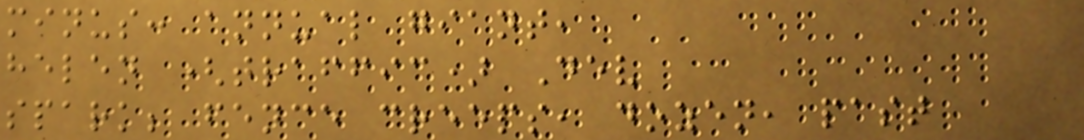minus: annual giant,
helen (traffic) Dev
spark; fence creeps, dozen, past
